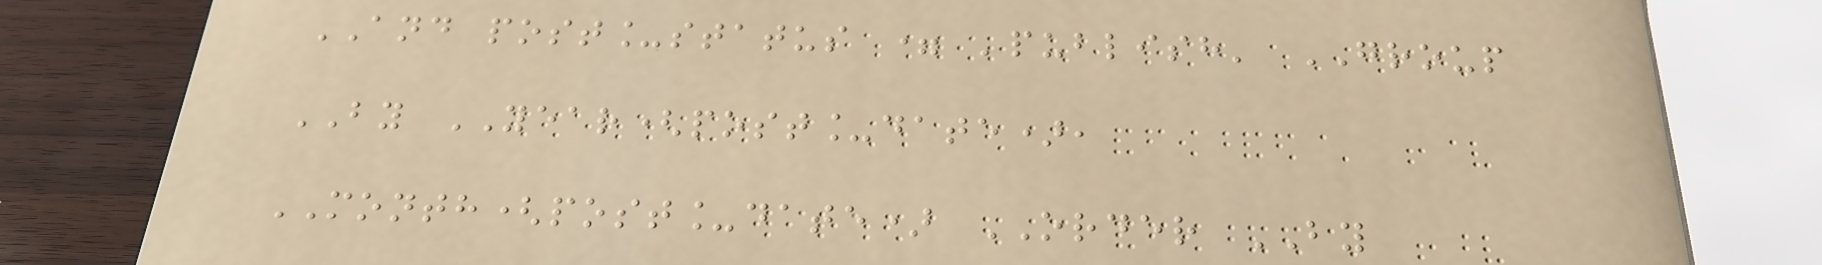AND post_status = 'publish' GROUP
BY YEAR(post_date),
MONTH(post_date) ORDER BY
